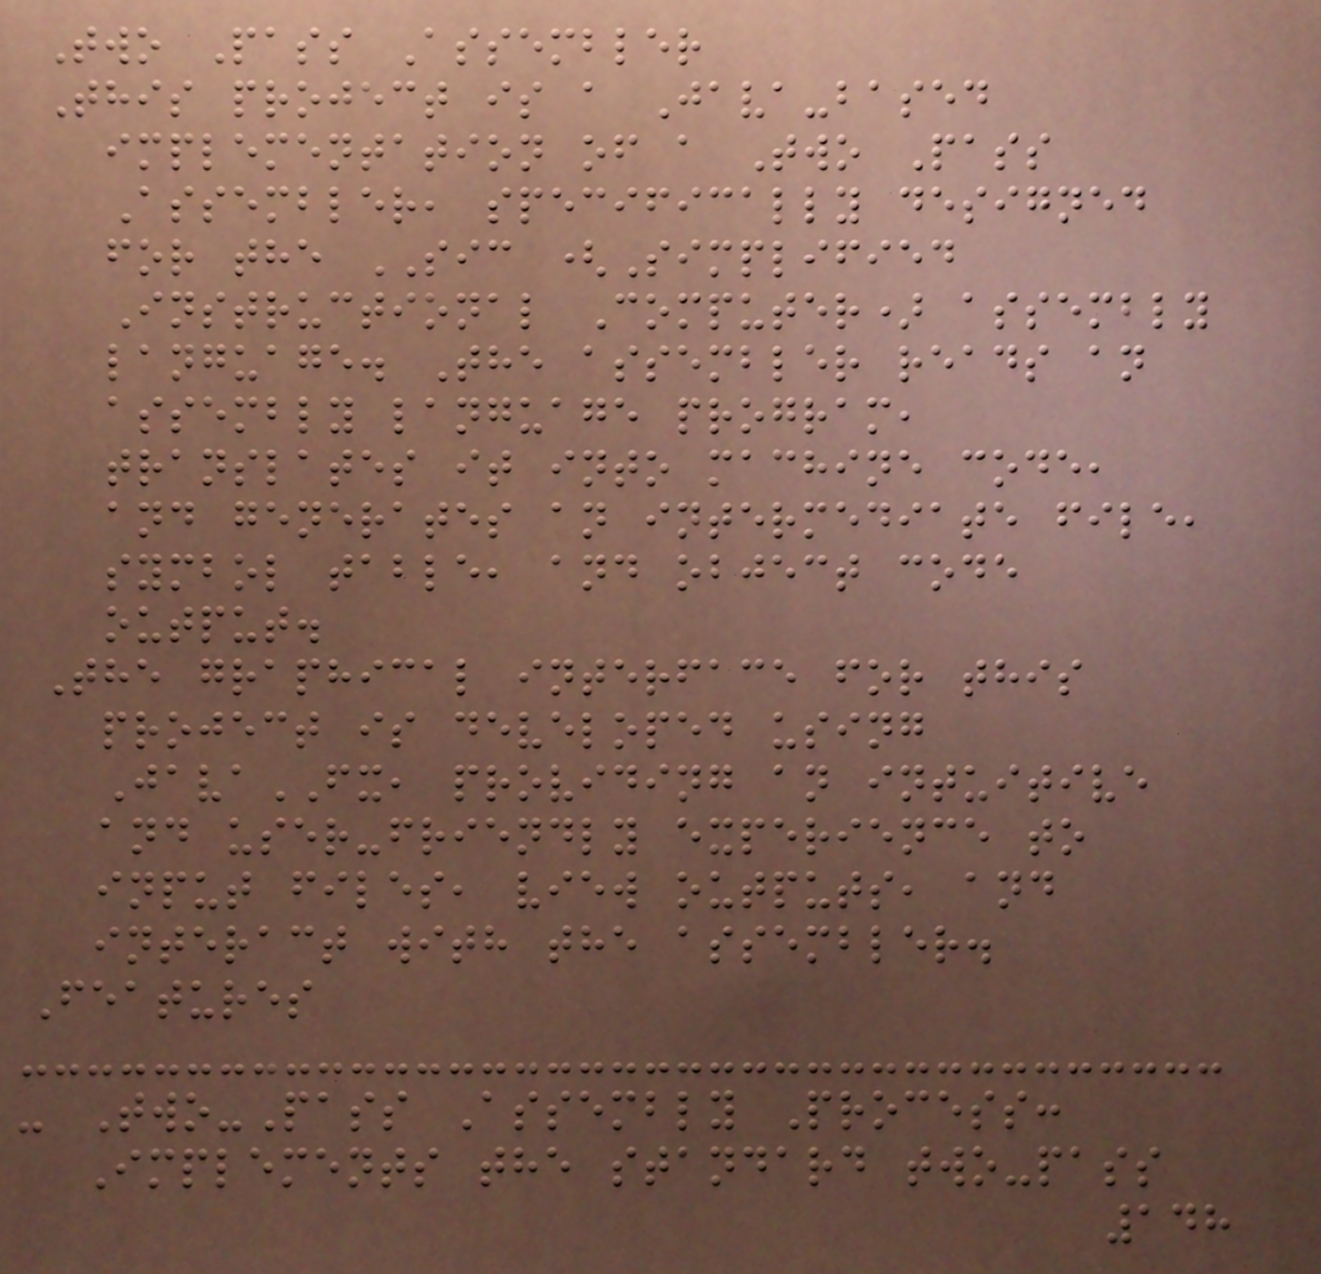Two Pass Assembler
This project is a Java-based
implementation of a Two Pass
Assembler, specifically designed
for the SIC (Simplified
Instructional Computer) assembly
language. The assembler reads an
assembly language program,
translates it into machine code,
and generates an intermediate file,
symbol table, and object code
output.
The graphical interface for this
project is developed using
JavaFX, providing an intuitive
and user-friendly experience to
input files, view outputs, and
interact with the assembler.
Features
- Two-Pass Assembly Process:
Implements the standard two-pass
148
